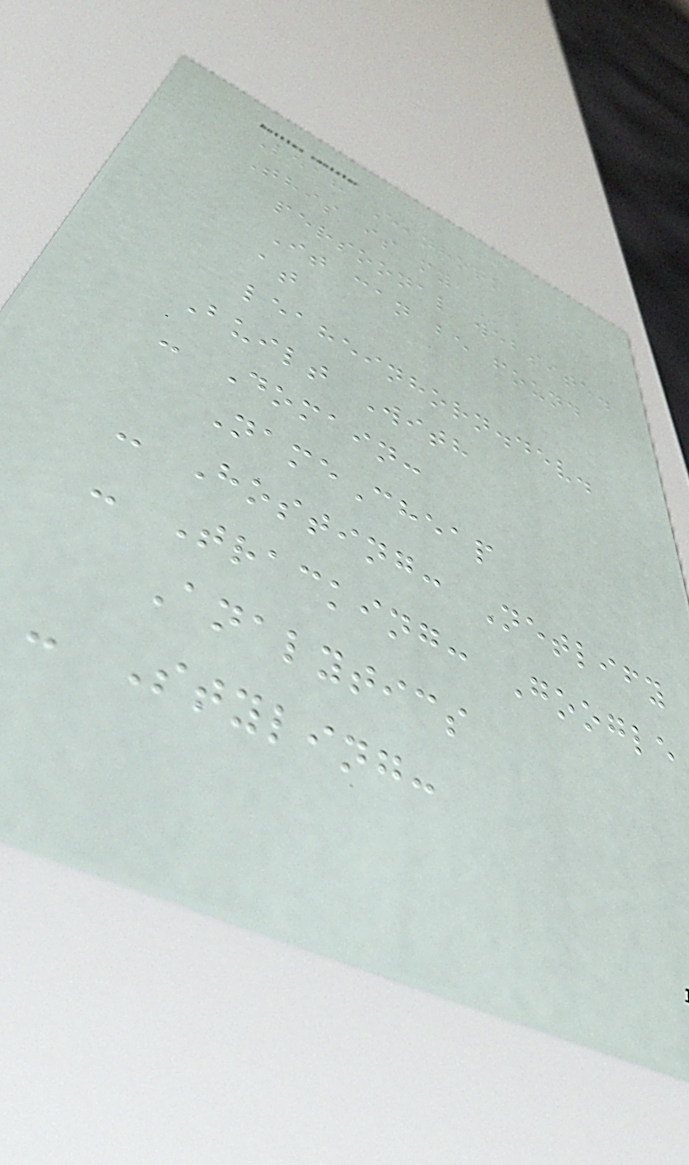Leah Einhorn
This is my
persoonal website.
It can be found
at
leaheinhorn.dev.
Built With
- Domain:
NameCheap
- Hosting: Netlify
- Tracking: Google
Analytics
- Styling:
